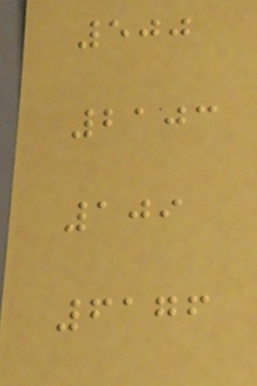500
2103
109
6176
